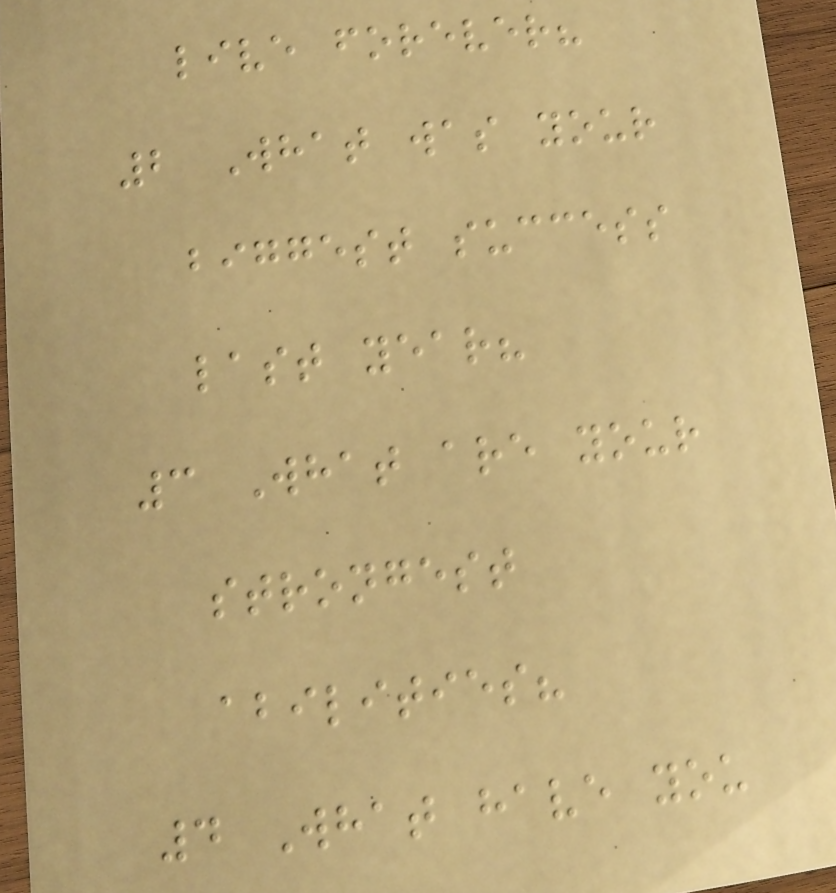live forever?
2 What was your
biggest success
last year?
3 What are your
strongest
abilities?
4 What have you
